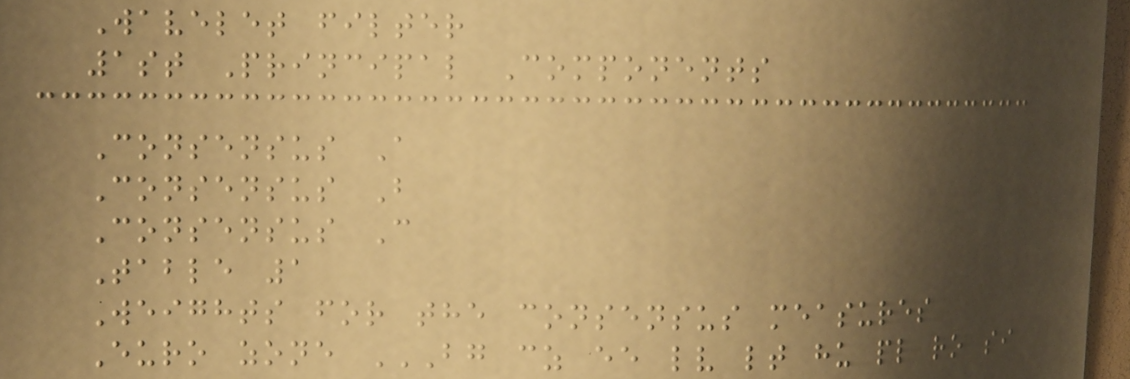Wavelet filter
1st Principal Components
Consensus A
Consensus B
Consensus C
Table 1
Weights for the consensus measures
Euro zone BG CZ EE LV LT HU PL RO SI
